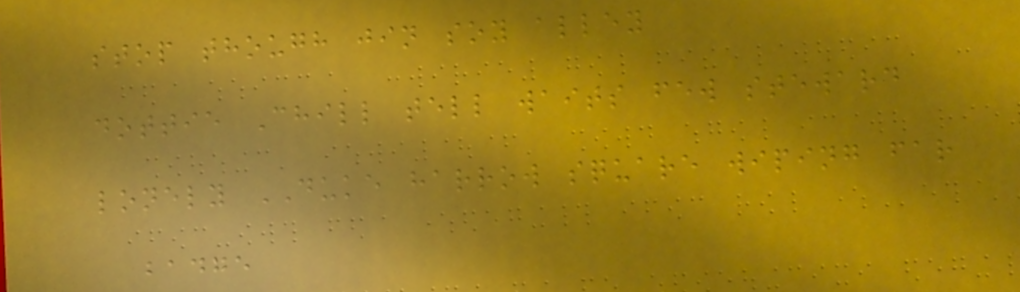stop though jin soy alley
dottie Chill tell waits few steward
lonely DUKE harrow square wiping far
badge
